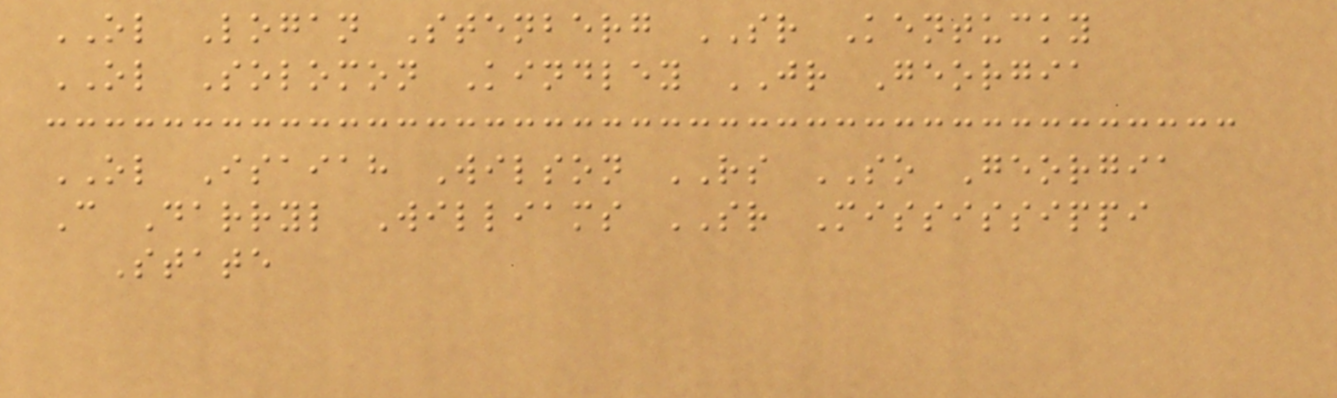OL Logan Stenberg SR Kentucky
OL Solomon Kindley JR Georgia
OL Isaiah Wilson RS SO Georgia
C Darryl Williams SR Mississippi
State
